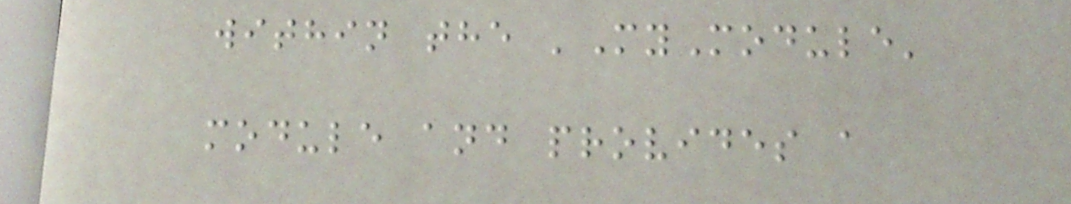within the 'MyModule'
module and provides a
